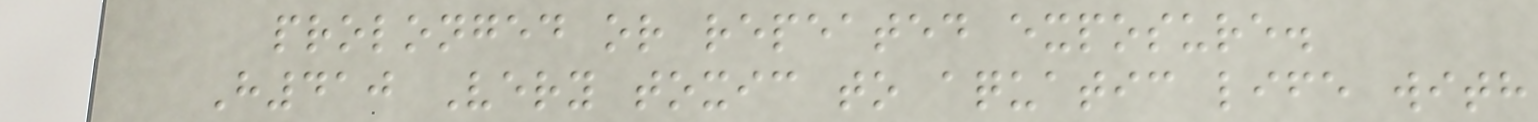prolonged or repeated exposure.
H410 Very toxic to aquatic life with
